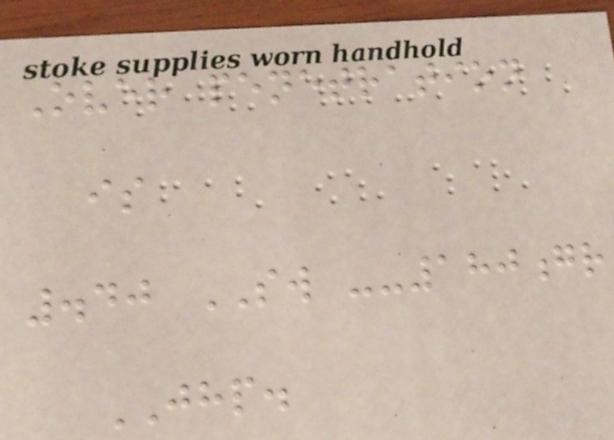Over penetration
is
.40 SW --180gr
JHP.
